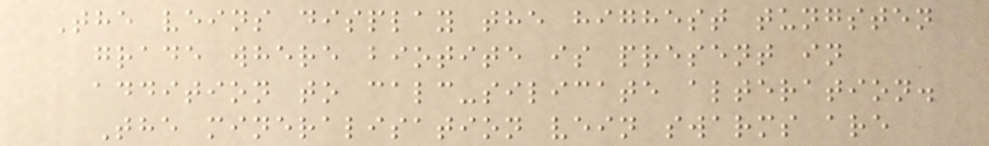The veins display the highest tungsten
grade where biotite is present in
addition to calc-silicate alteration.
The mineralisation vein swarms are
